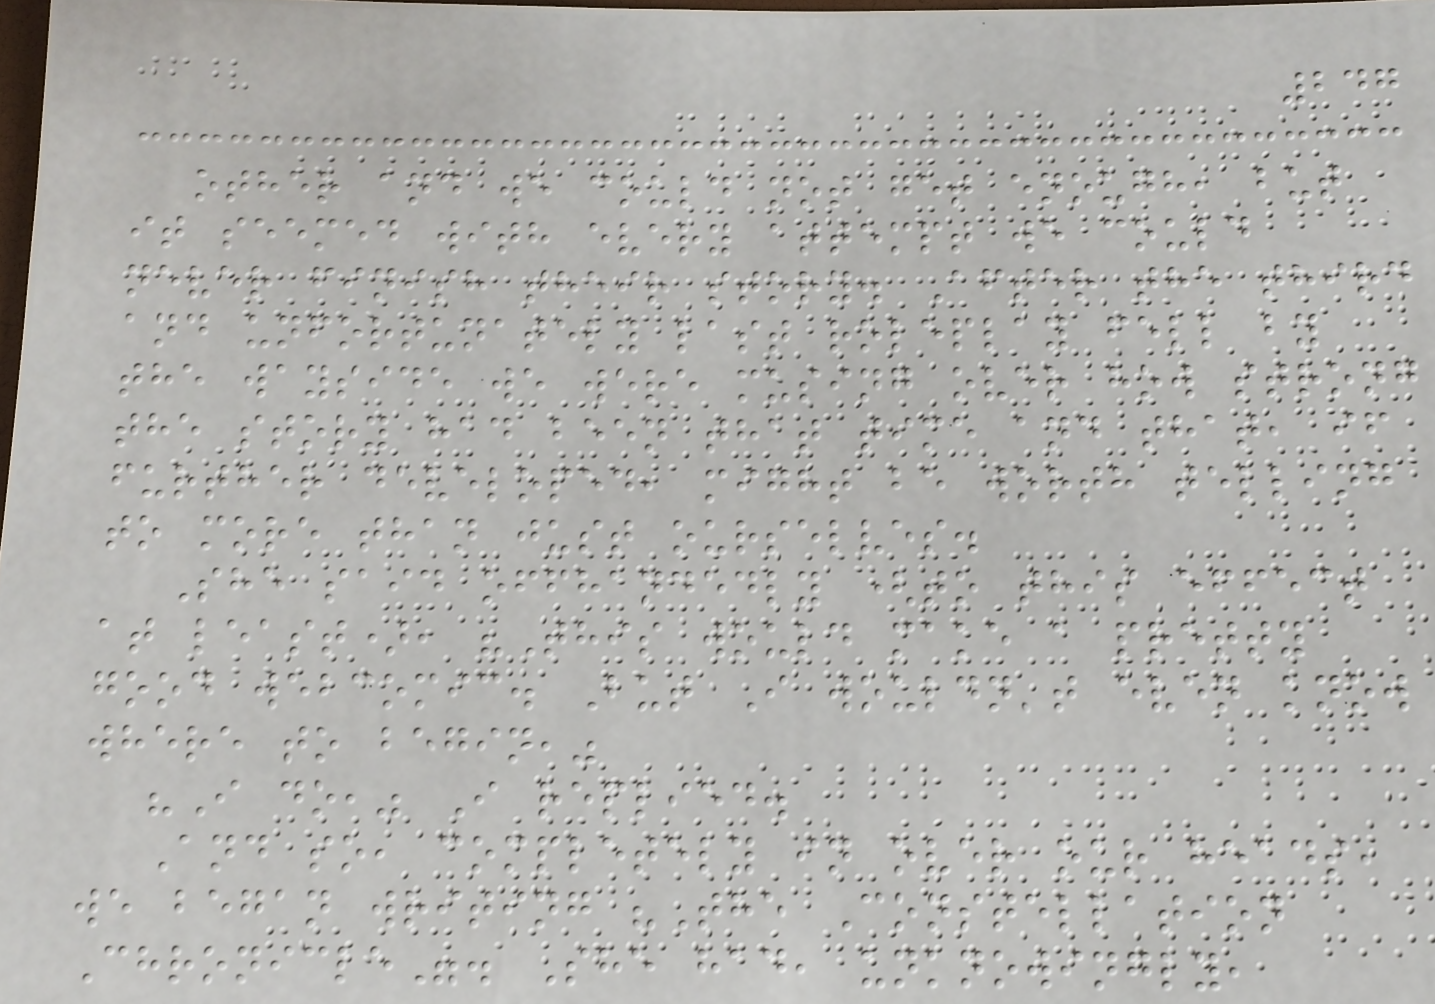247
other and we could not get enough, but
it seemed with every attempt we could
never finish their story. After the third
and unfortunately last roleplay fell by
the wayside we were musing over how strong
the story had been that time and that, if
further developed, might be worth telling
to more than just ourselves.
She said offhandedly (to this effect
at least), "This would make a pretty
good webcomic. But I wouldn't even know
where to begin,"
"I do," I replied.
And so, completely in over our heads,
we began writing "The Constellation
Chronicle". She had, unknowingly,
